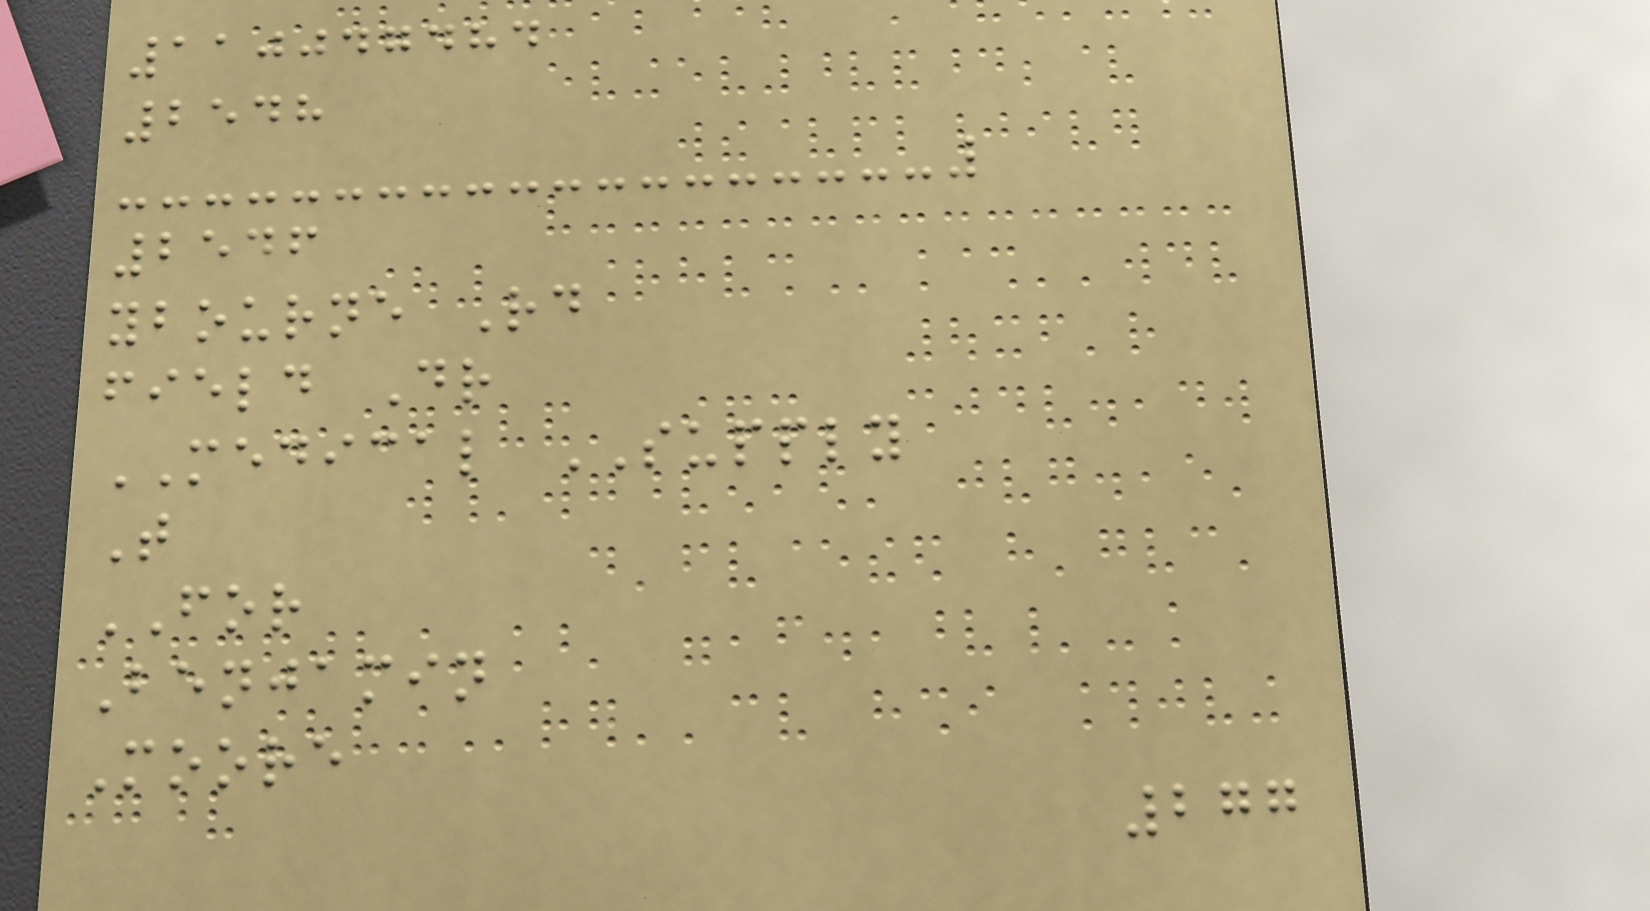110047484
2548
2546
ybourne Rd
field Dr
MEDICAL SUPPLY
T
FOR
Benjamin
Moore
277
